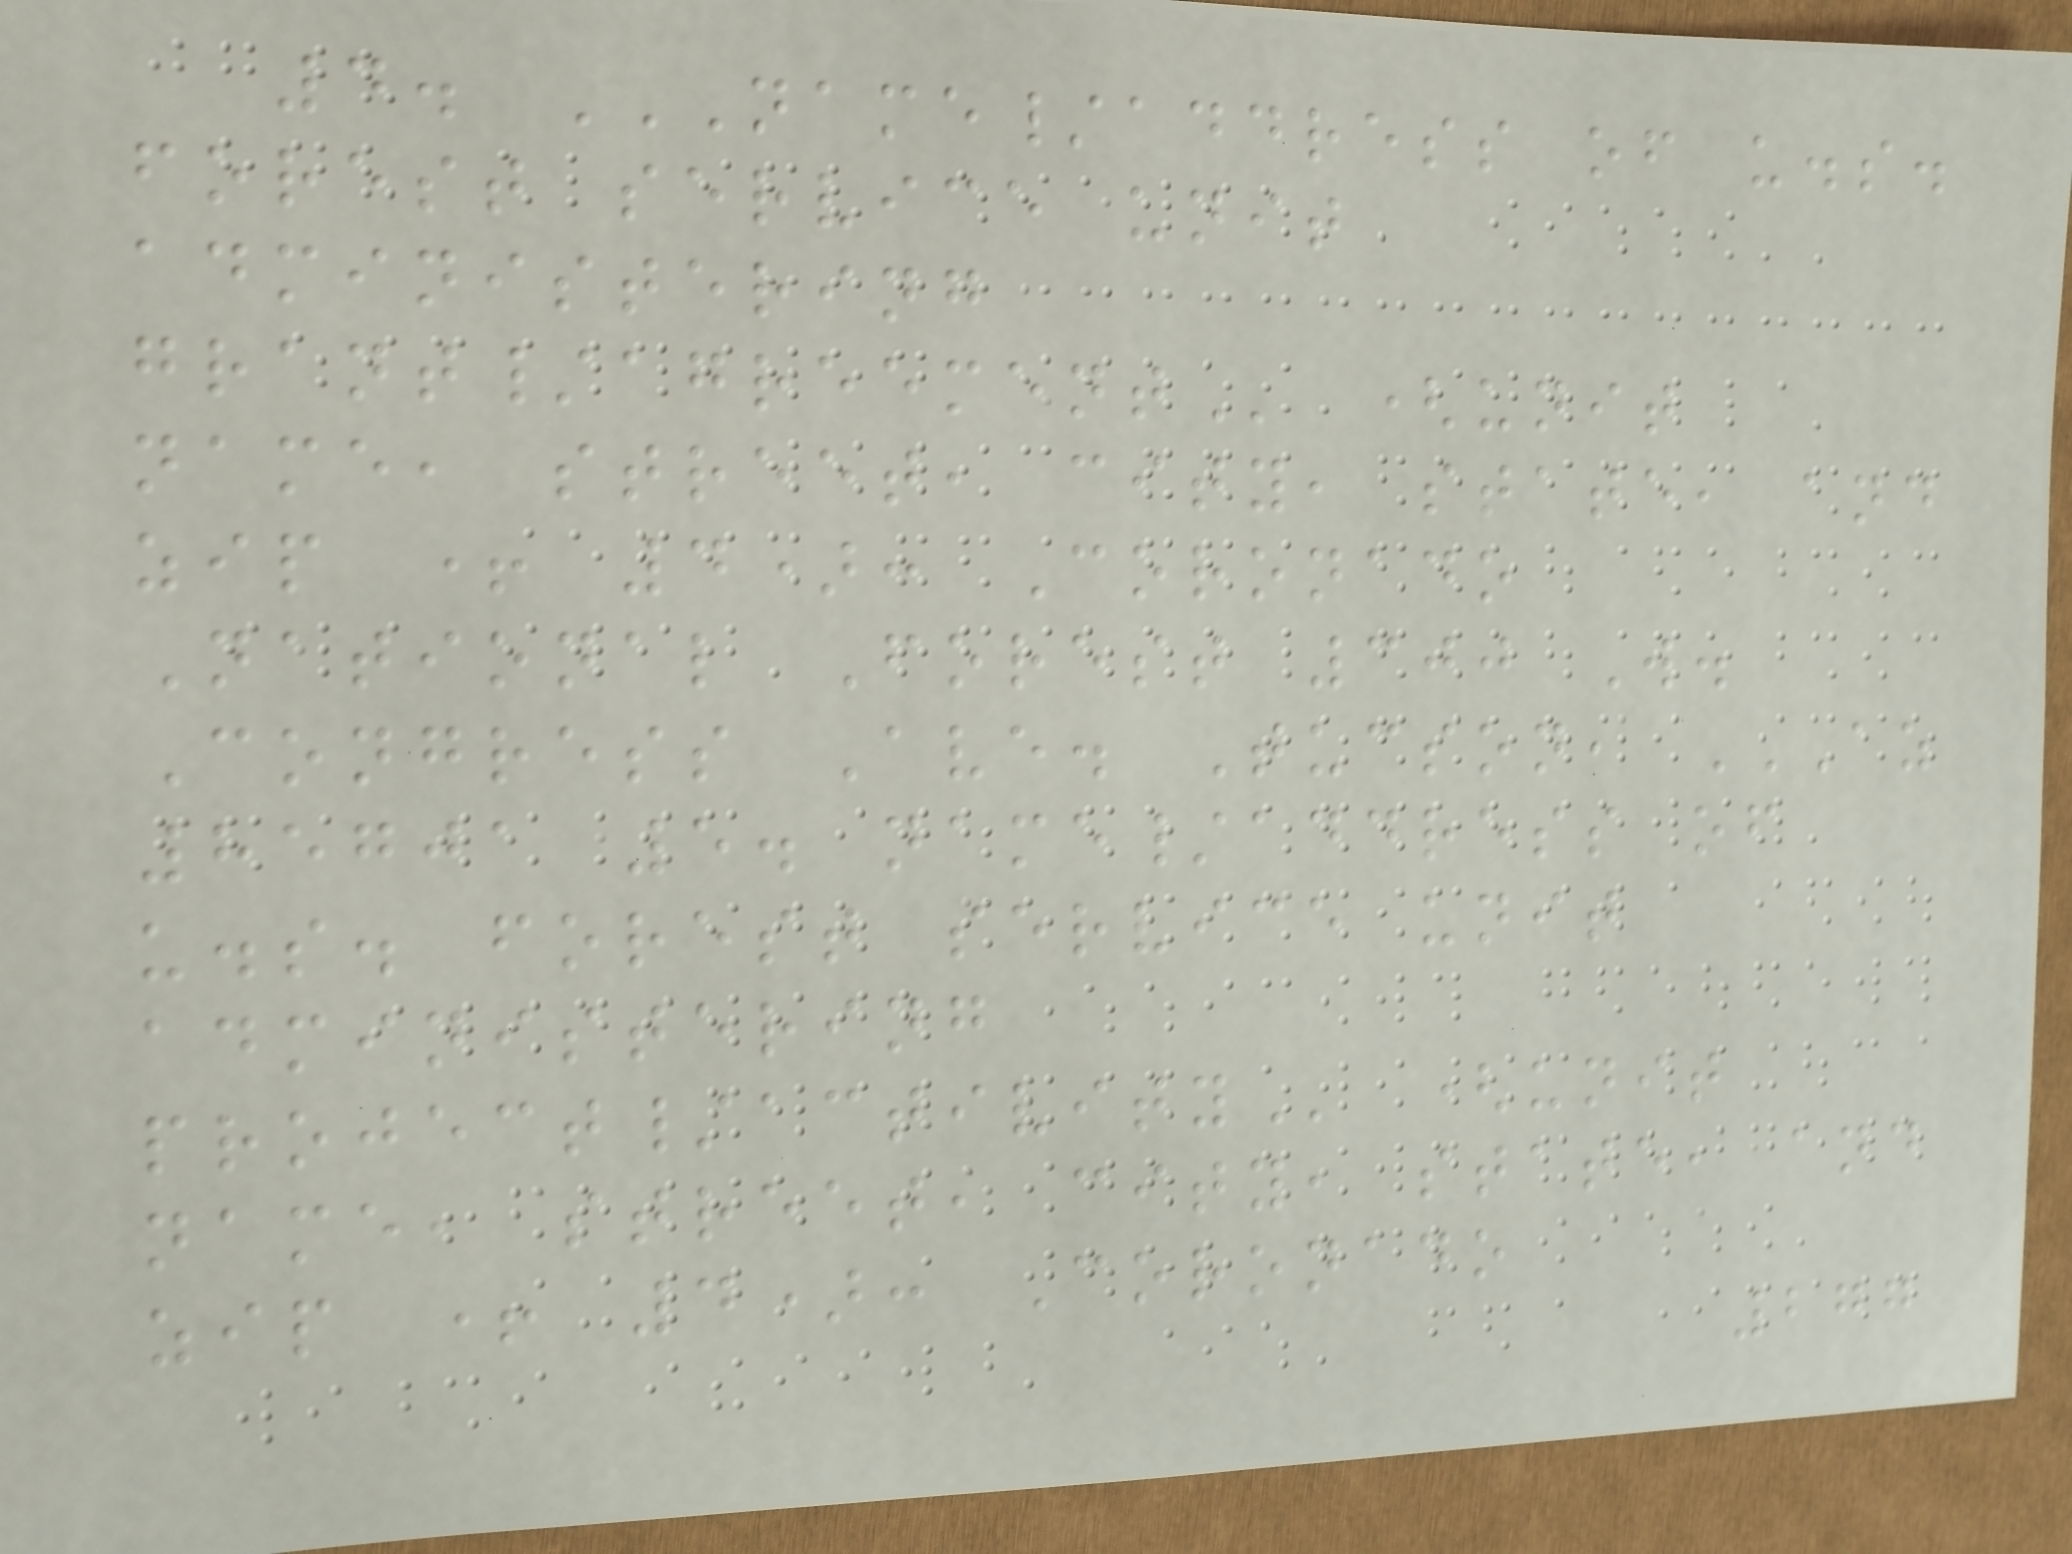4. NAME/ADDRESS OF U.S.
FOREST SERVICE UNIT
ADMINISTERING
GRANT/AGREEMENT (unit
name, street, city, state, and
zip + 4): Coronado
National Forest 300 W.
Congress Ave. Tucson, AZ
85701 5. NAME/ADDRESS OF
U.S. FOREST SERVICE UNIT
ADMINISTERING
PROJECT/ACTIVITY (unit
name, street, city, state, and
zip + 4): Coronado
277
